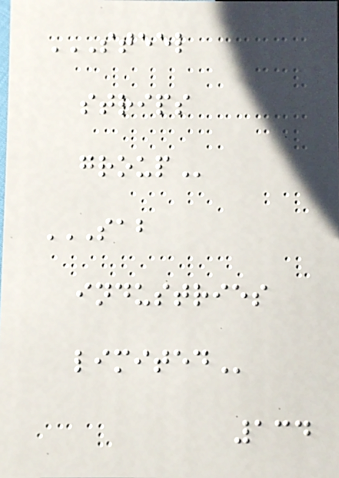STEEL
STRIPS
GROUP
SAB
INDUSTRIES
LIMITED
134
